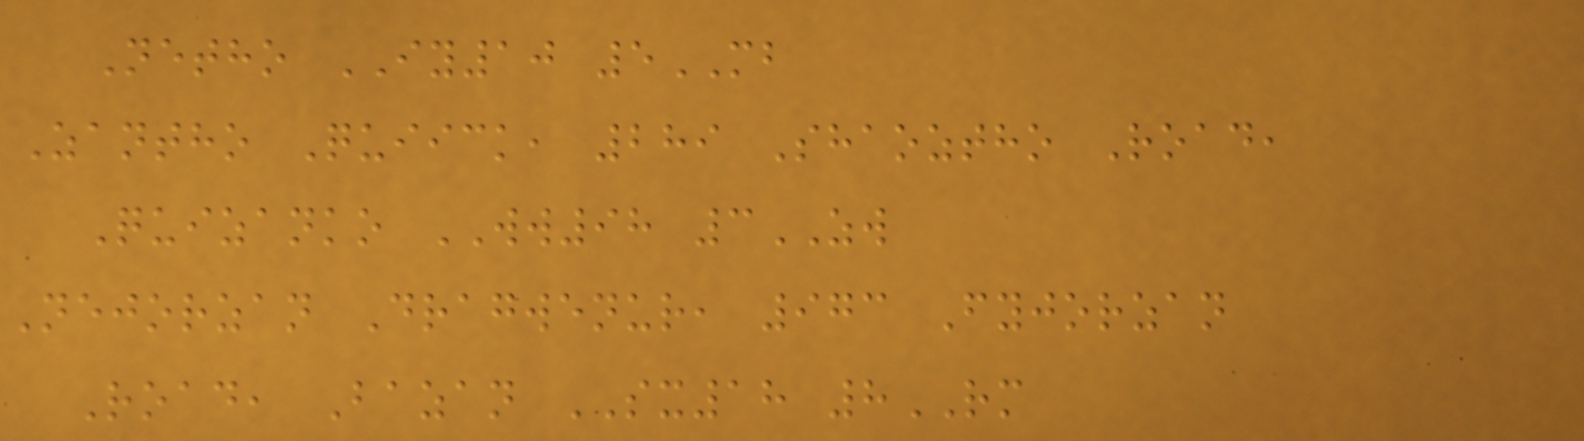Netho IY10 5MB
Zantho Quiick, 289 Shaoztho Road,
Quizanko WW98 3ZW
Nejorzan Dragwenur, 973 Fyjorzan
Road, Bazan SX18 8RM
